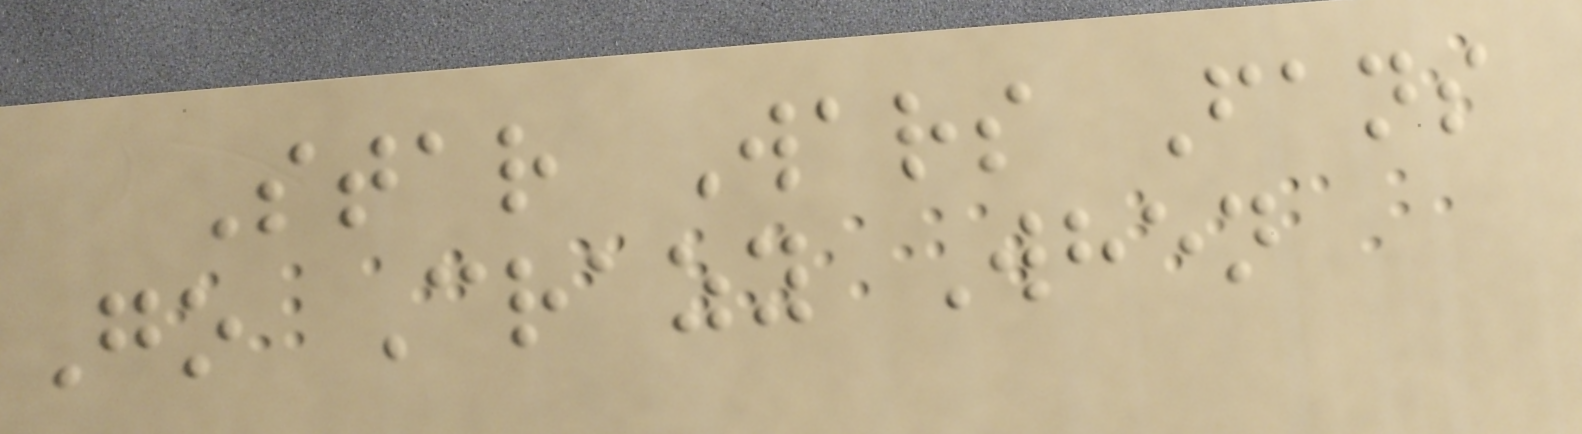Star Wars Fans
Go Crazy When
